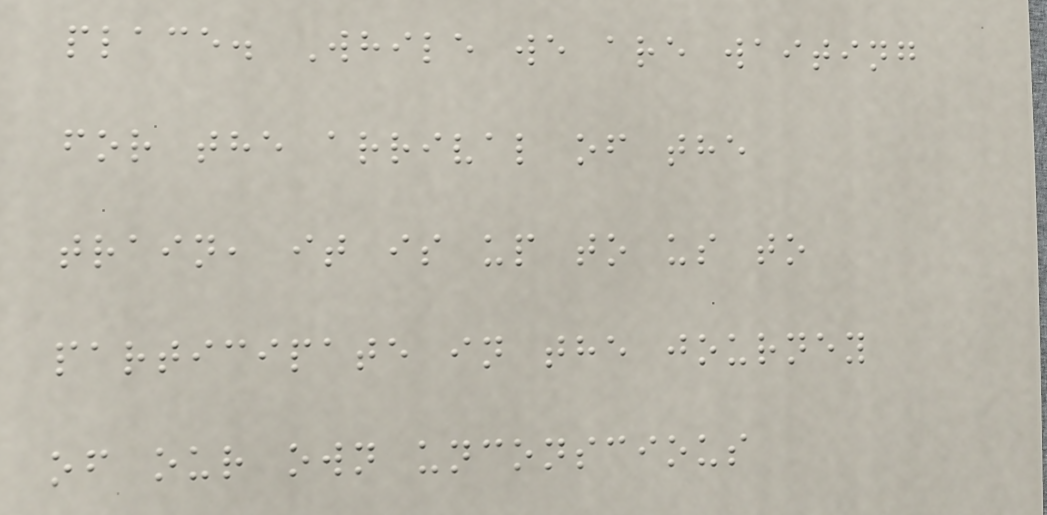place. While we are waiting
for the arrival of the
train, it is up to us to
participate in the journey
of our own unconscious
